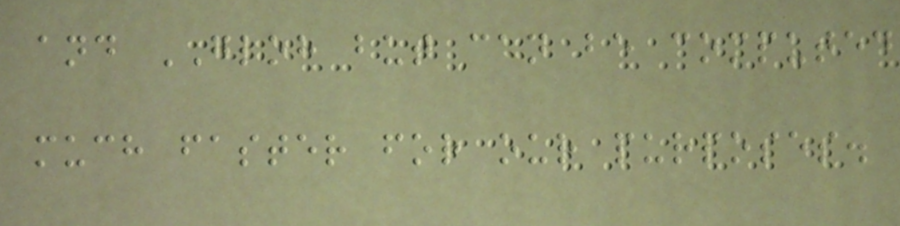and GLOH but can be computed
much faster for our purposes.
